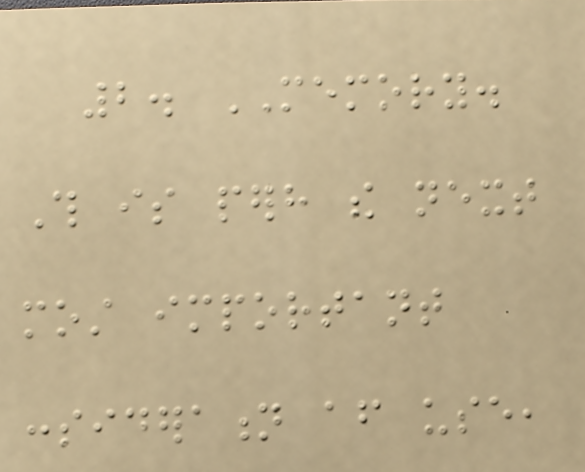2. MEMORY.
This is perhaps the next
most important
consideration after use,
